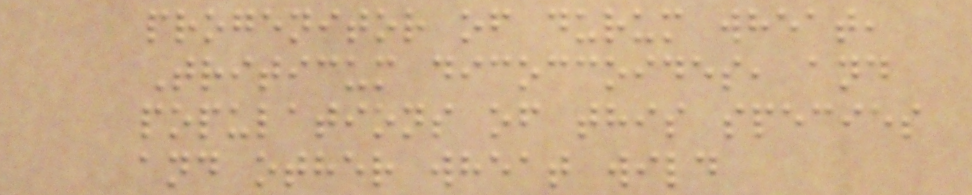progenitor of durum wheat,
Triticum dicoccoides, and
populations of this species
and other wheat wild
